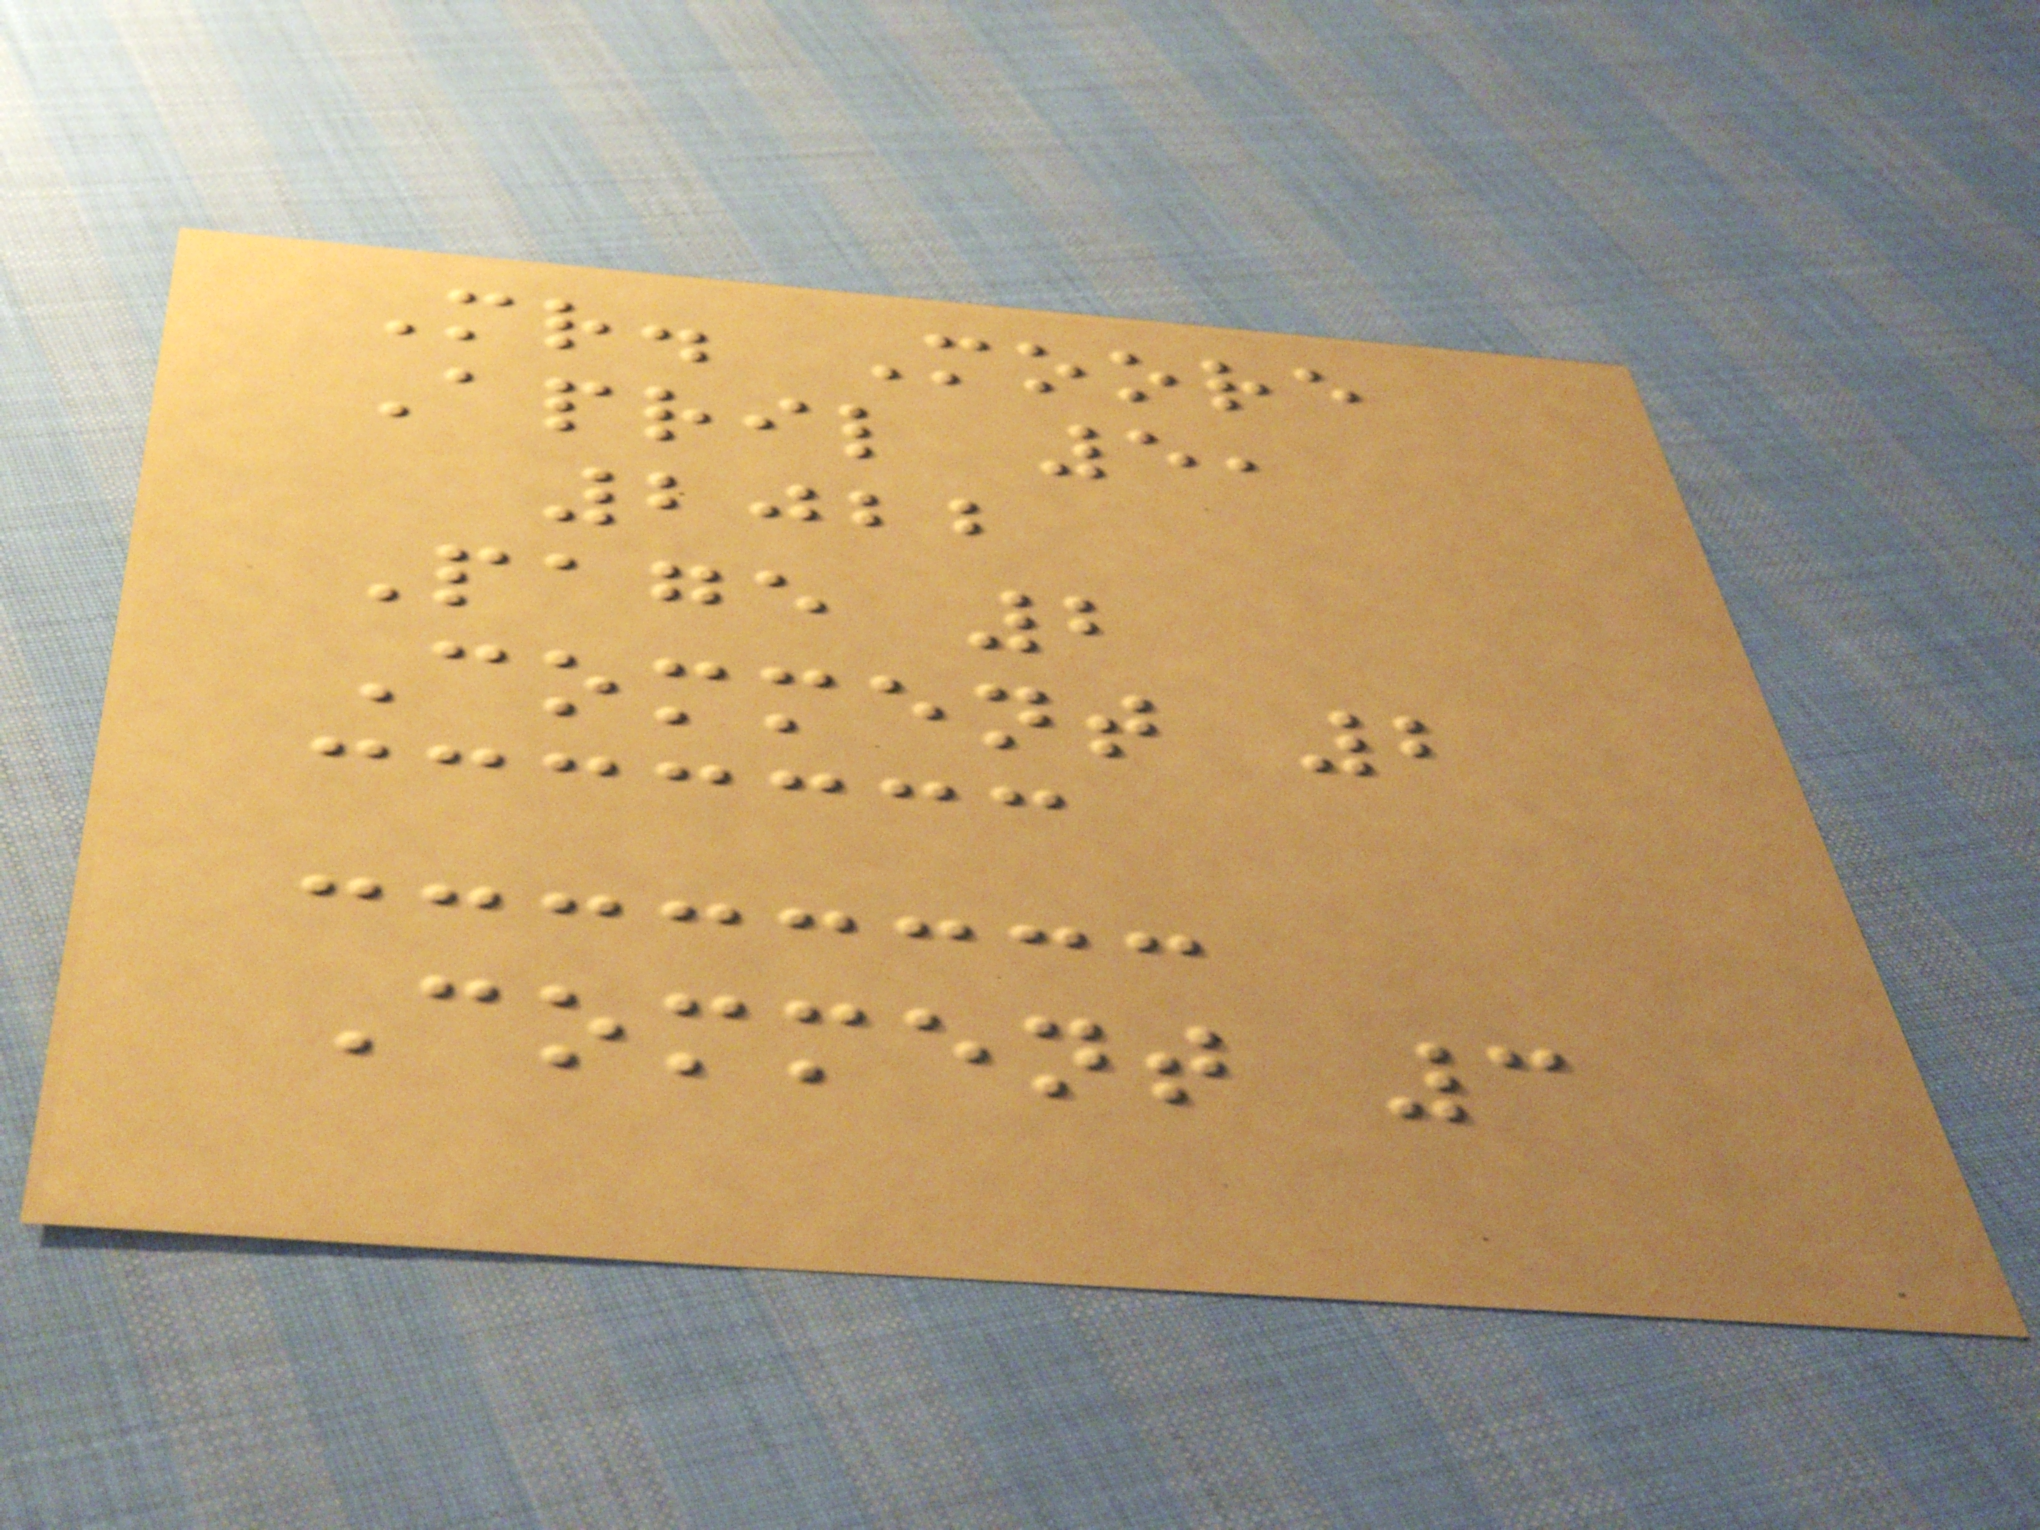Mr. Moore
April 5,
2022
Page 2
Comment 2
Comment 3
